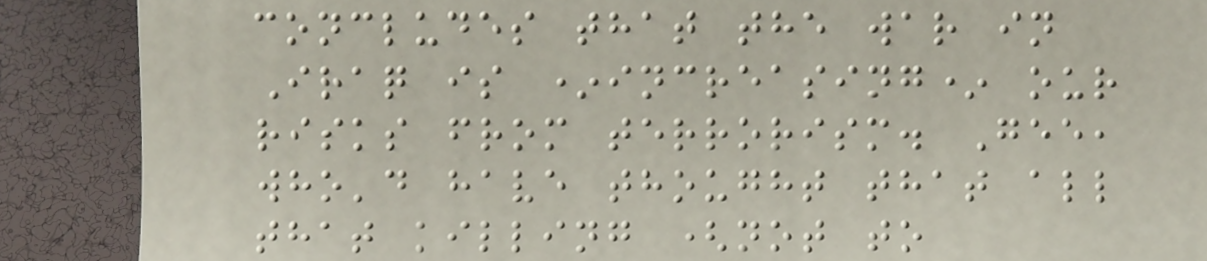concludes that the war in
Iraq is *increasing* our
risks from terrorism. Gee,
who'd have thought that all
that killing (not to
